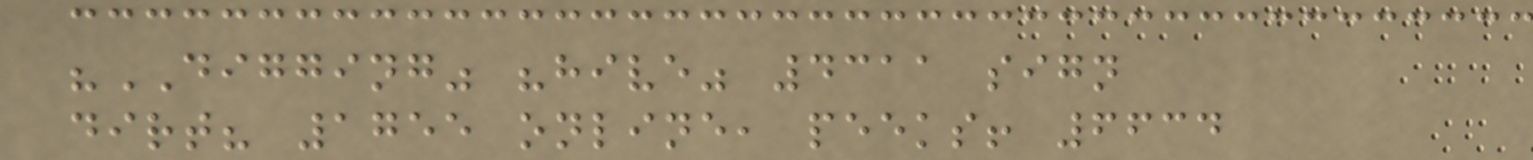"DIGGING" "hive" 4311 sign
dirt? 1755 online, peeks! 6634
